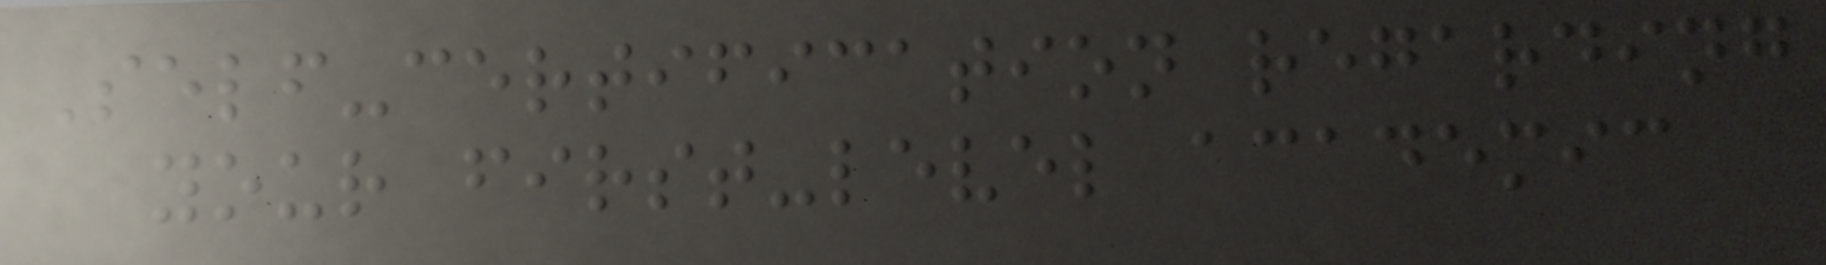Self-certification regarding
your first-level academic
